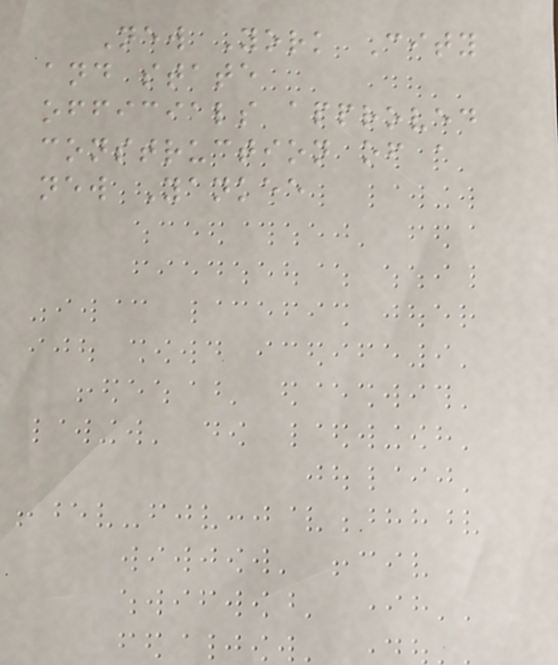New York City
and state
officials approved
construction of a
new Yankee
